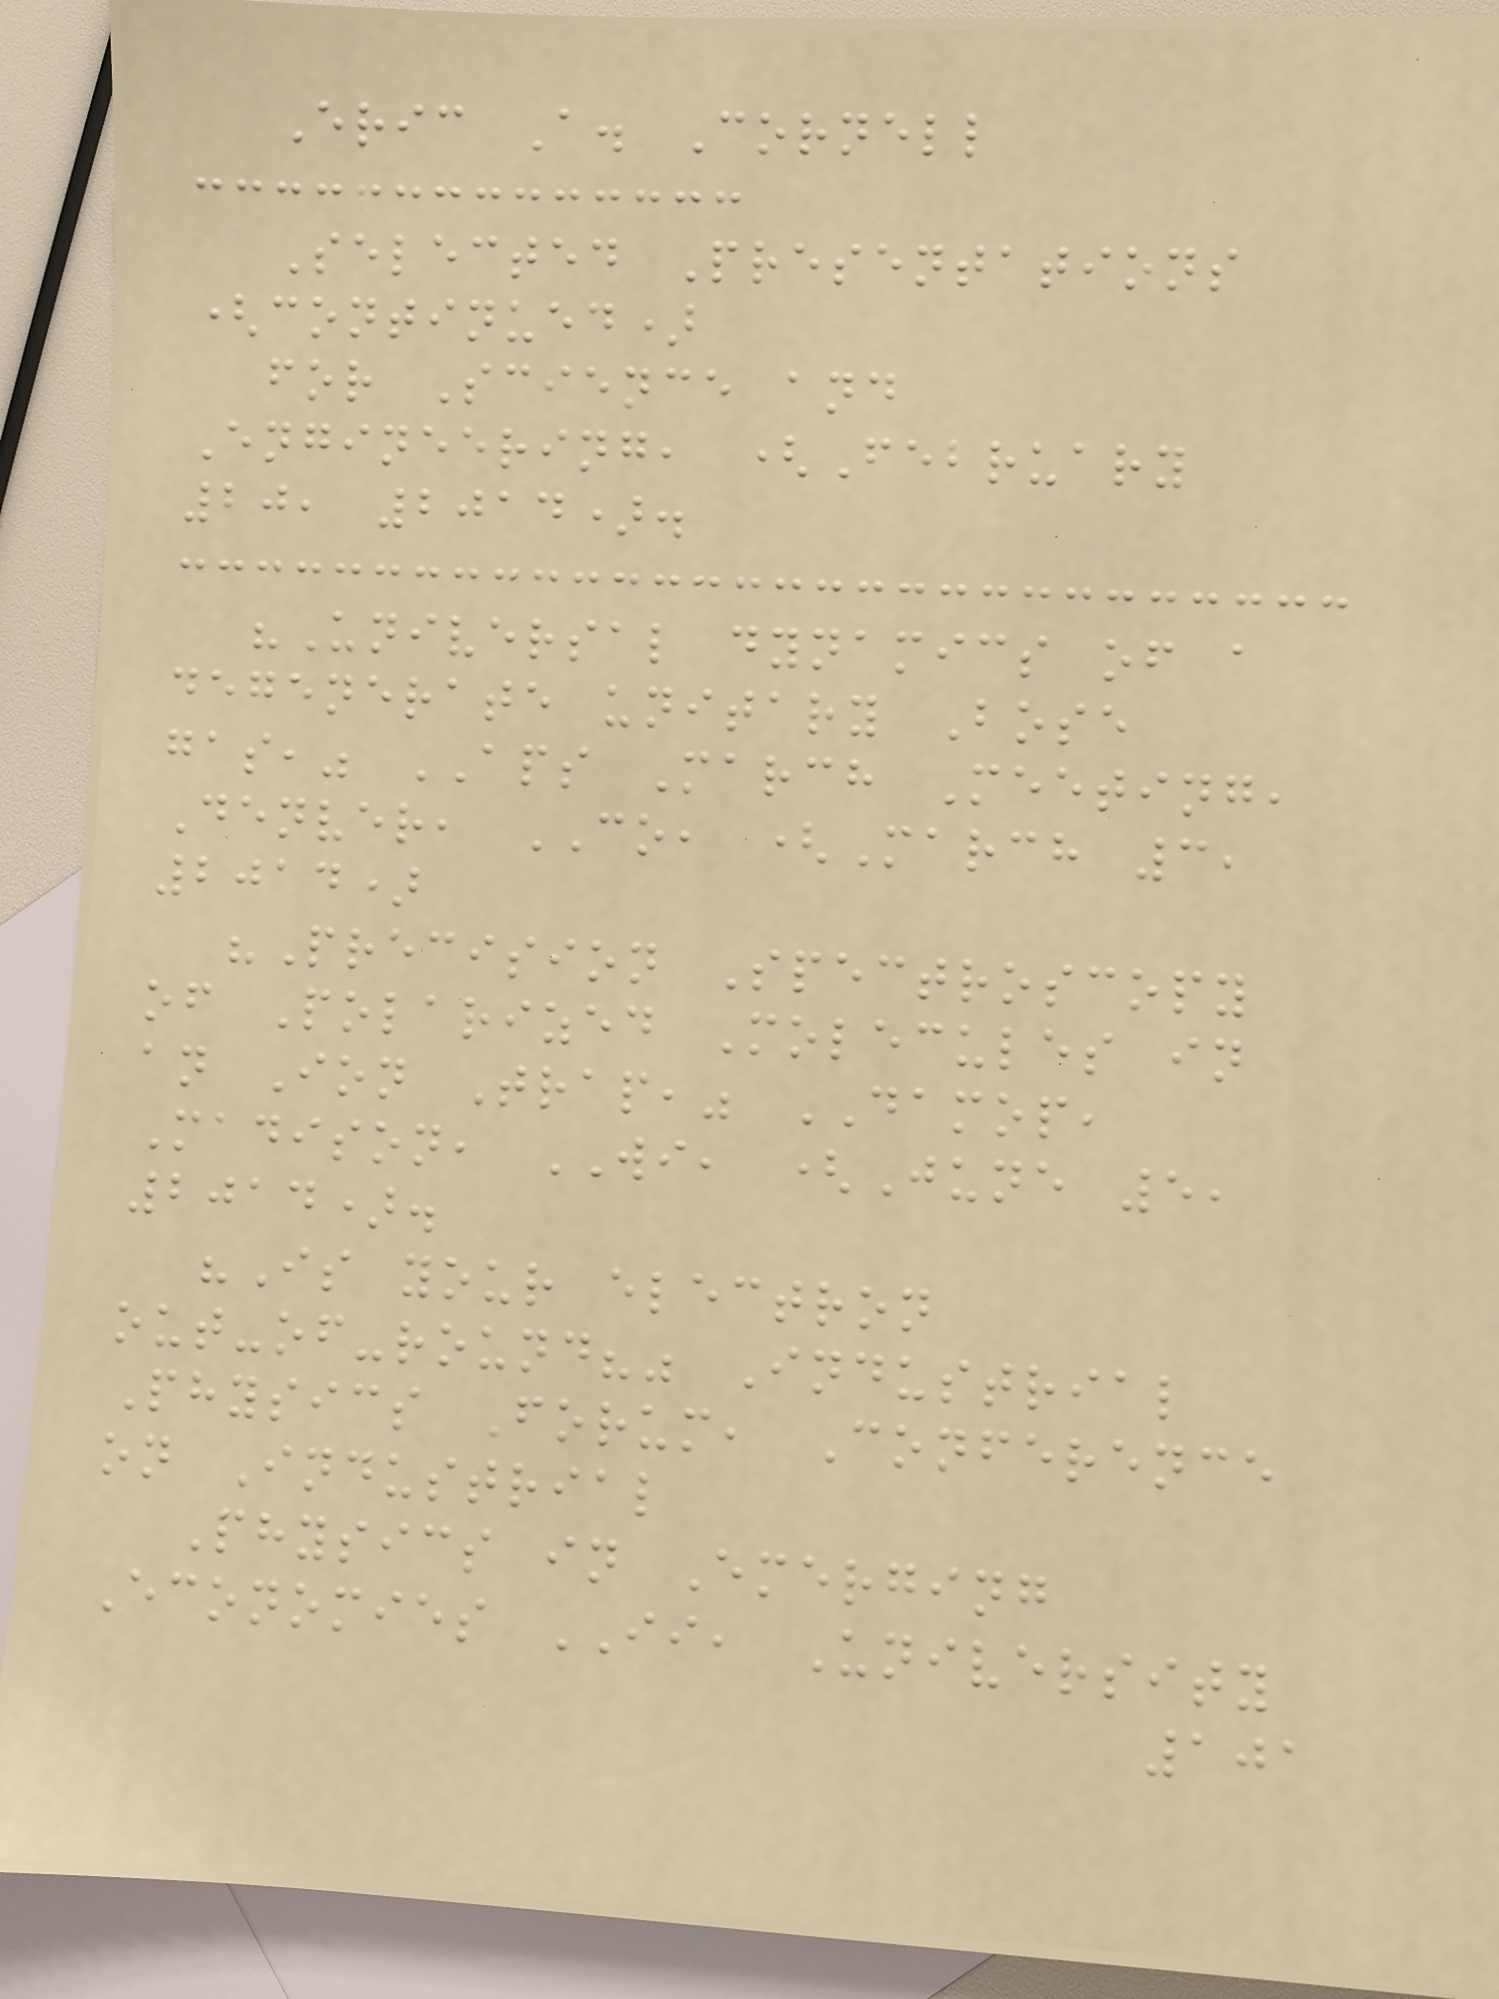Eric A. Cornell
Selected Presentations
(continued)
for Science and
Engineering, (February
20, 2014).
"Universal dynamics of a
degenerate unitary Bose
gas," APS March Meeting,
Denver, CO, (March 3,
2014)
"Precision Spectroscopy
of Polarized Molecules in
an Ion Trap," DAMOP,
Madison, WI, (June 5,
2014).
"Is your electron
out-of-round?" Industrial
Physics Forum, Conference
on Industrial
Physics in Emerging
Economies II, University
101
